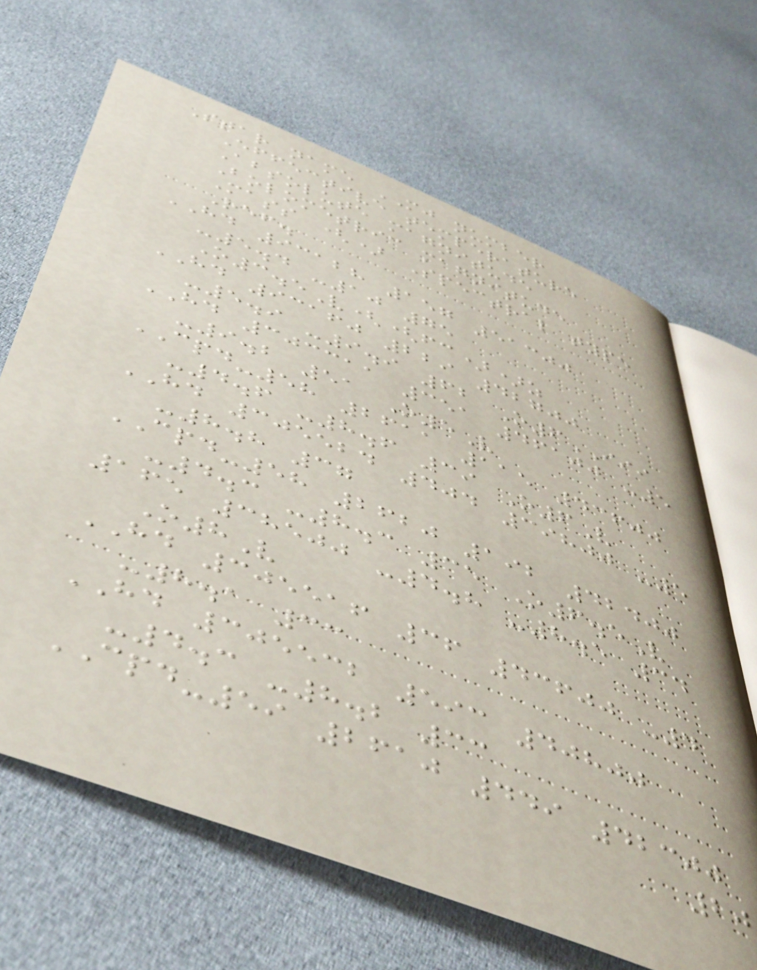Star name MJ number
Effective temperature
Absolute magnitude
Bolometric magnitude
Mass () Spectral type
Ref.
HD 93128 157 51300
-5.4 -10 75
O3.5V((fc))z
HD 93160 229 42700
-5.9 -9.9 62 O6III
HD 303311 351 46100 -5
-9.2 51 O5V
CPD-58 2611 115 43600
-4.6 -8.6 39 O6V
HD 305524 404 39800 -5
-8.8 37
CPD-58 2620 192 42400
-4.3 -8.3 35 O6.5V
165 38500 -4.8 -8.5 34
O8V
HD 305516 36 43600 -4
-8.1 33
HD 305532 593 40800
-4.3 -8.2 33
CPD-59 2610 449 42300
20
